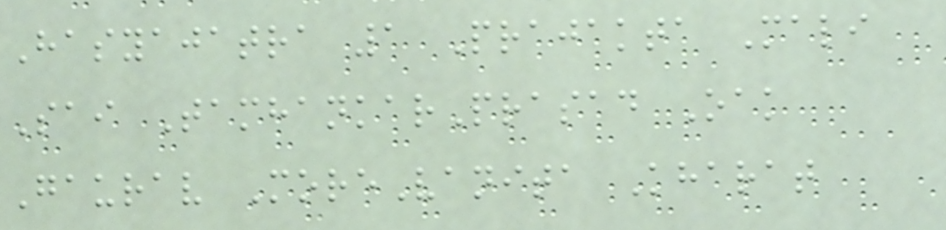Hasyajatra 1 Prajakta Mali
Sai TamhankarPrasad Oak
Gaurav MoreVanita Kharat
